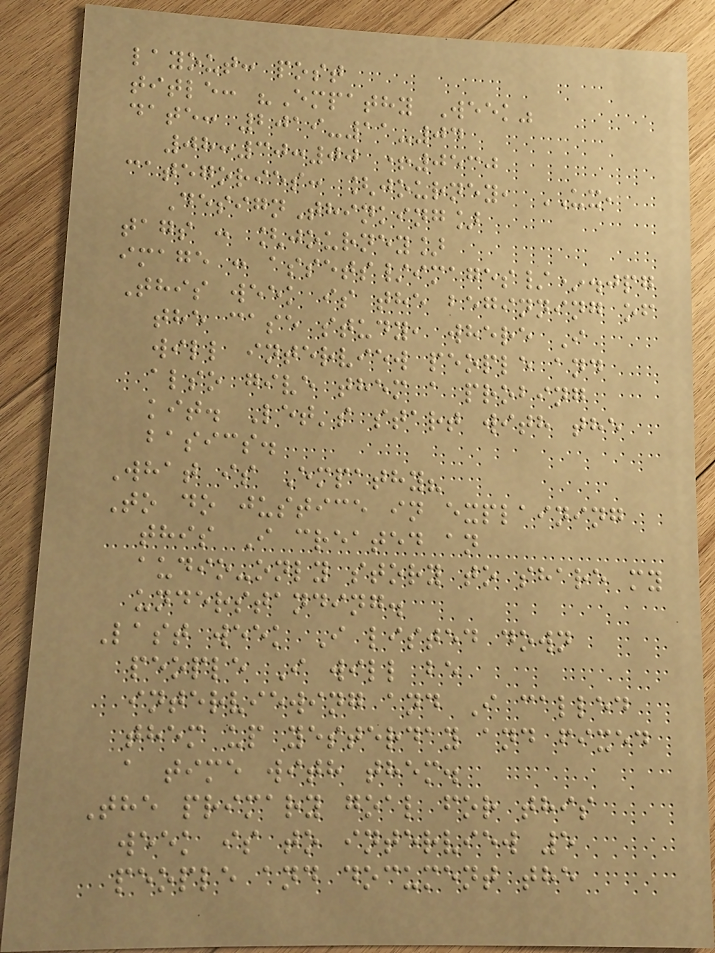layout: post
title: "Empathy Week"
date: 2019-11-04
08:30:00 +0530
categories: [journey, UX,
DesignThinking]
tags : [journey]
image : assets/images/*.jpg
This week is the beginning of
the case study, where I
will interview people and
also give them a probing
kit. Let's start with the
basics.
What is Empathy?
To do justice in explaining
this I created an
audio-only story to share my
understanding.
Last week I listed down
people I will be
interviewing and I called
them up yesterday and fixed
a time with them.
The primary goal for this
week is to interview 5
people and document the
